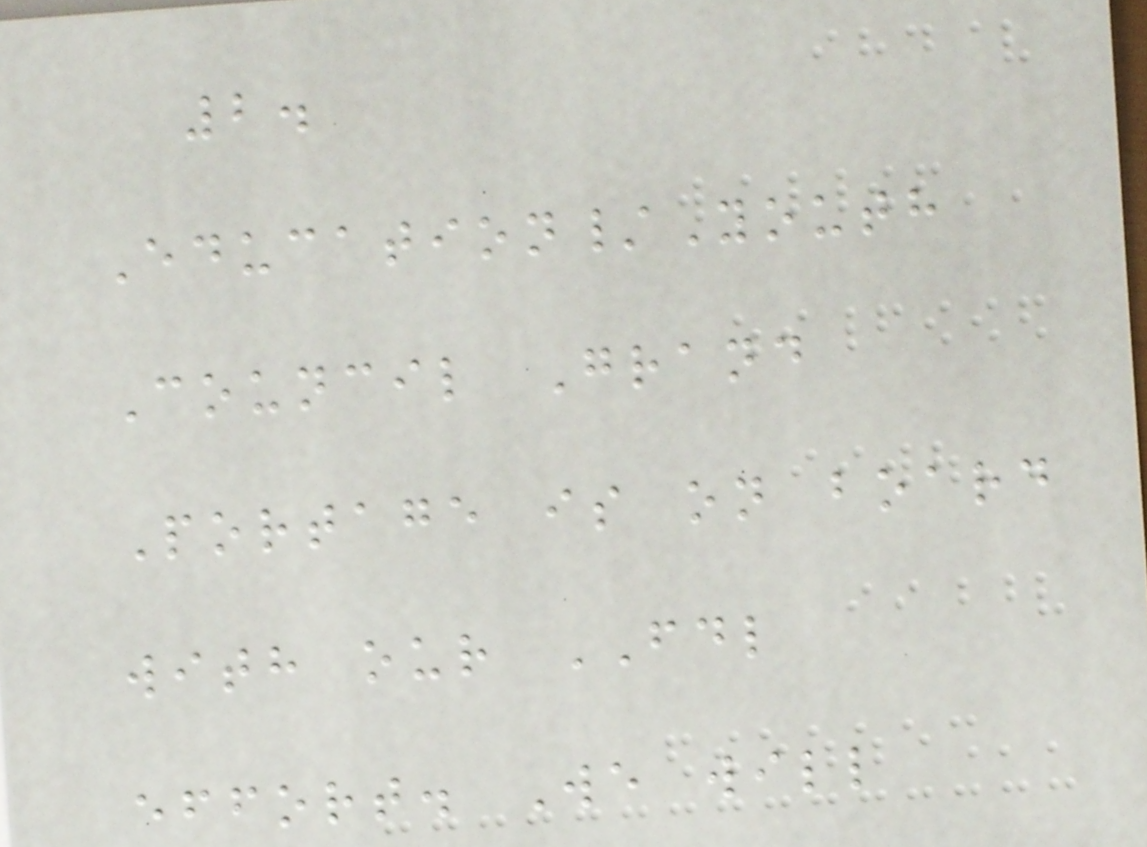2.
Education/Youth
Council Grand
Portage is on board
with our FDL
effort. We will
